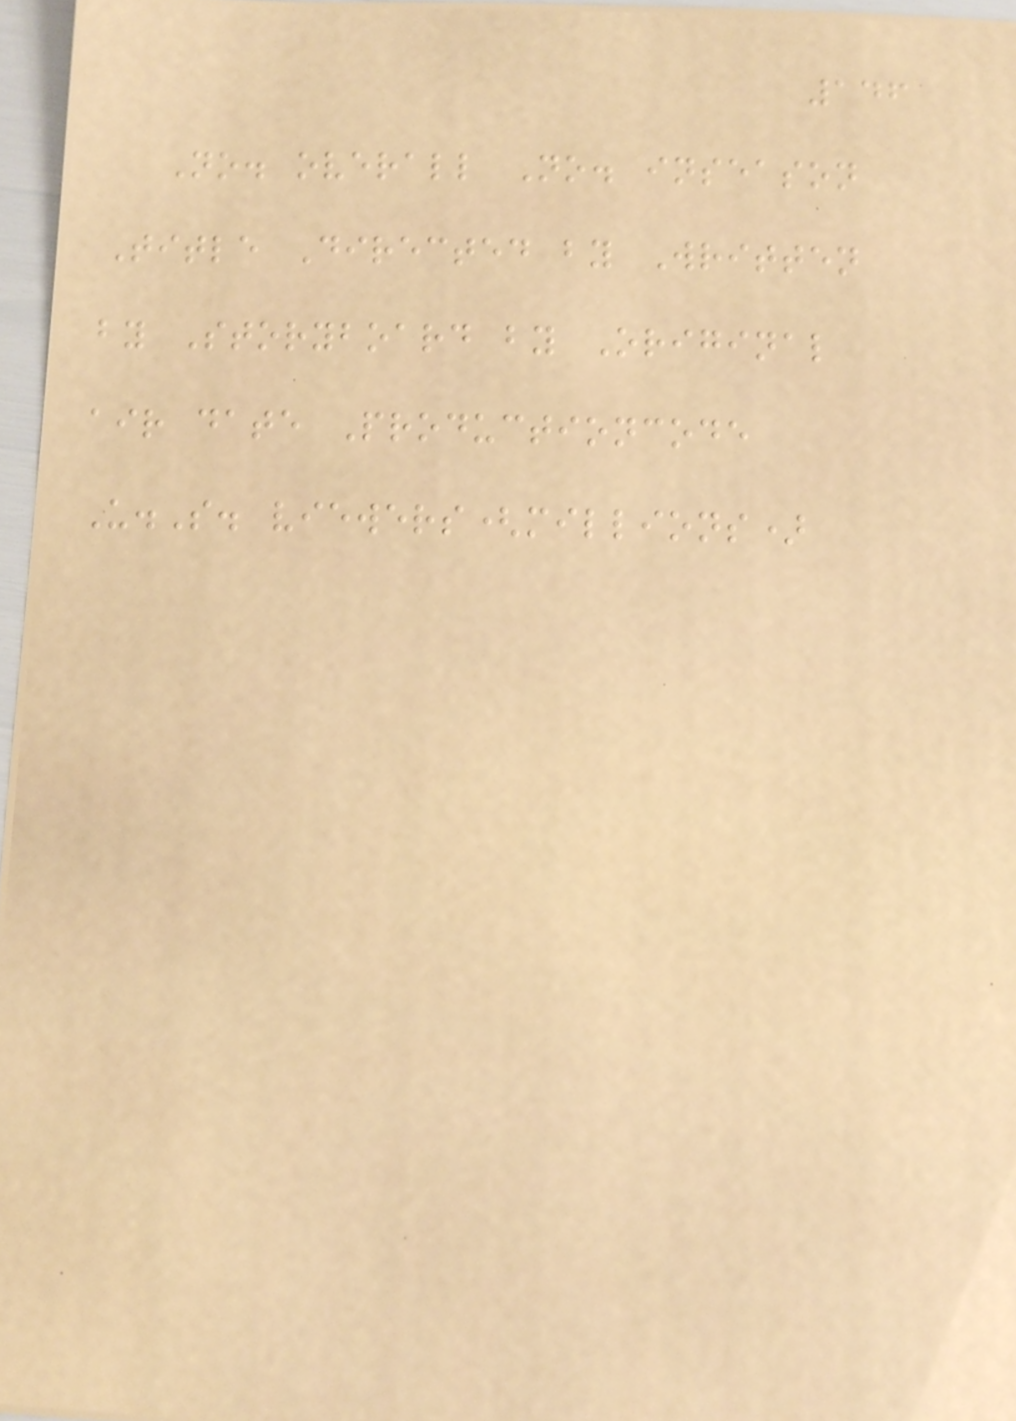146
No. overall No. inseason
Title Directed by Written
by Storyboard by Original
air date Productioncode
U.S. viewers(millions)
